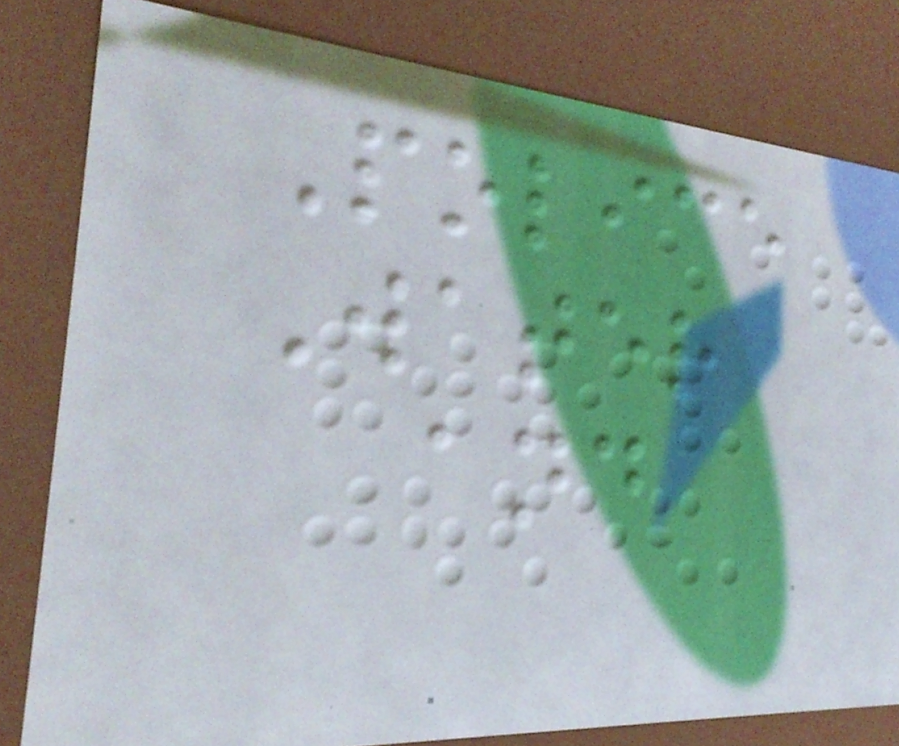Police
Water
and
